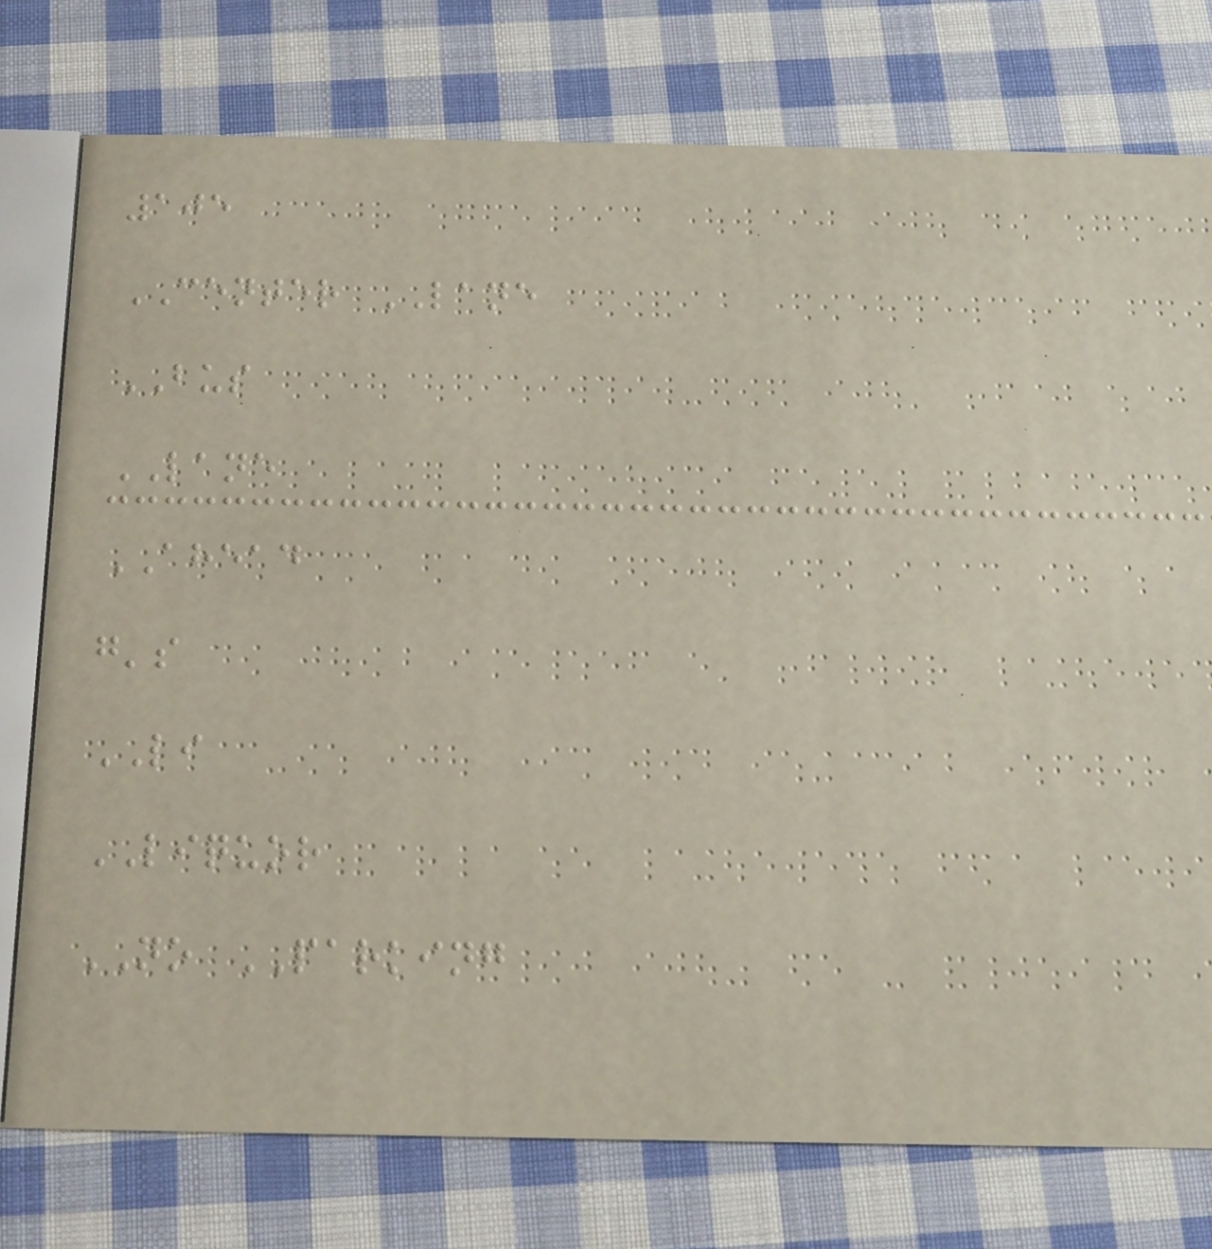105
CENTER LANE
BUS
LANE
AHEAD
g's
LI
LIQUOR
NO PARKING
